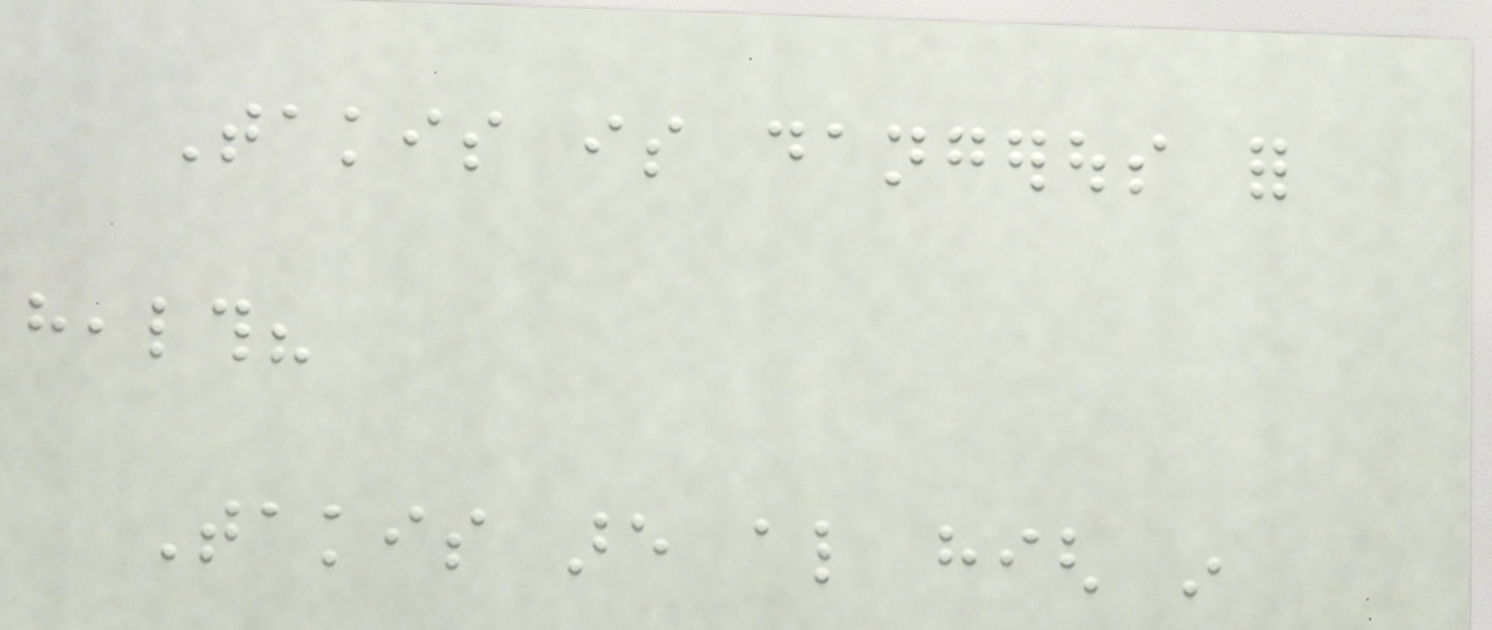Takis is dangerous for
health?
Takis are also high in
